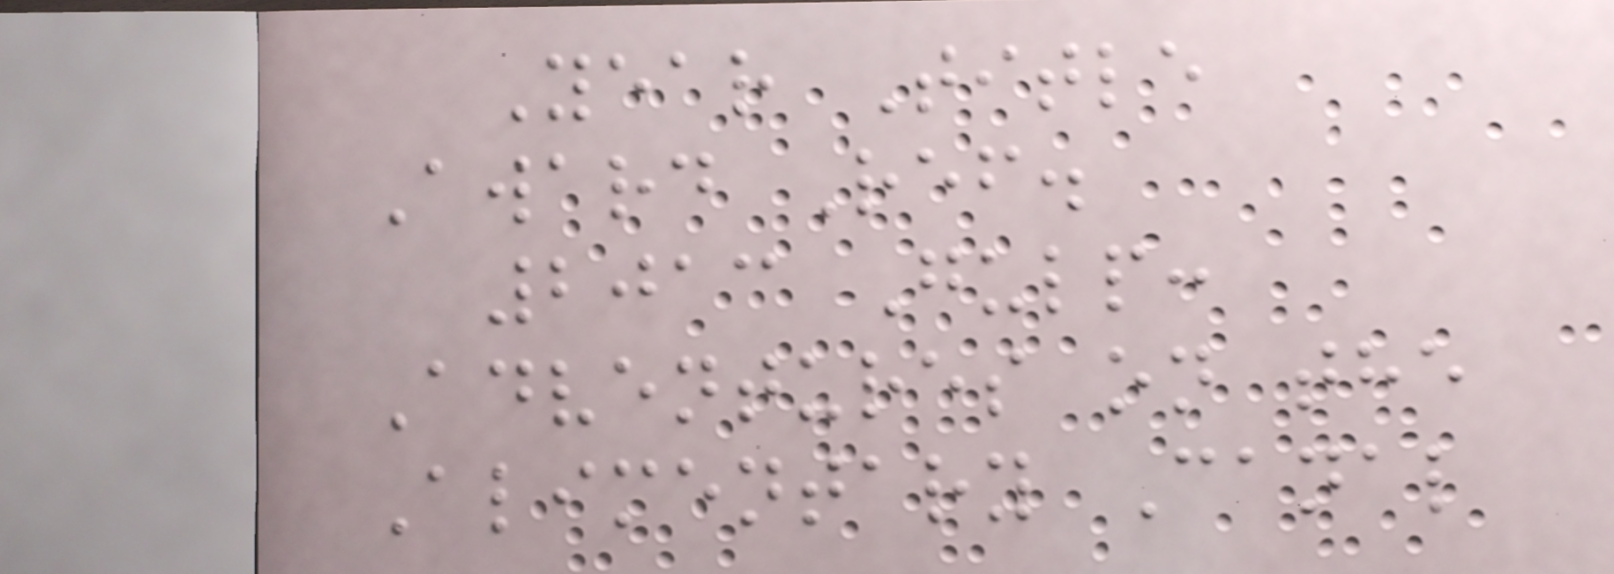Year Title
Award Ref.
2013 Gulp:
Adventures on the
Alimentary Canal
